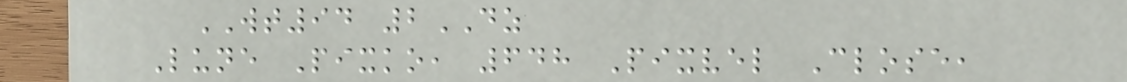WT94 2DZ
Lune Pixko, 648 Pixvel Close,
